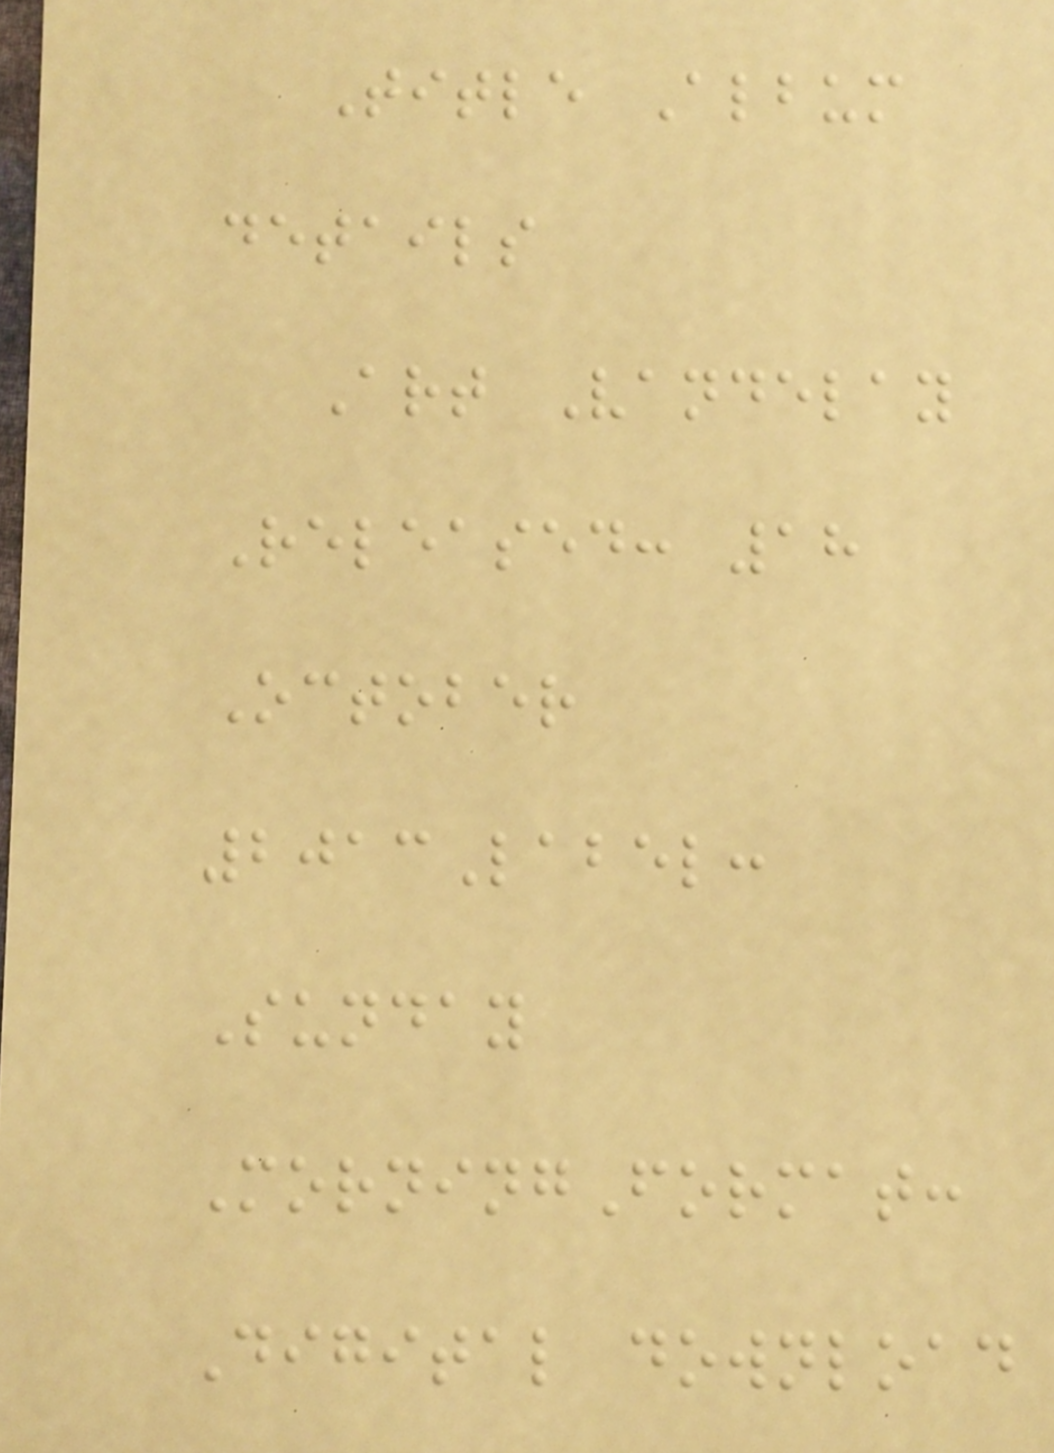Title Album
details
Art Vandelay
Released: 18
October
2013Label:
Sunday
MorningFormat:
Digital download
